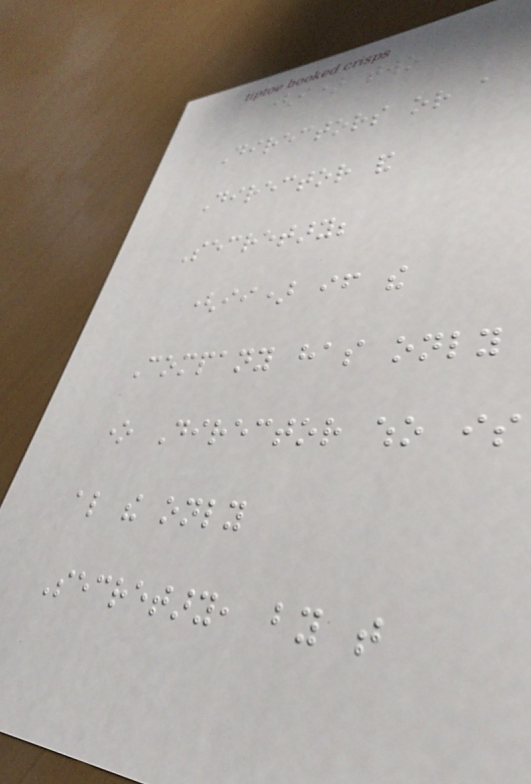(i) two
Directors or a
Director and
Secretary;
(ii) if the
Company has only
one Director who is
also the only
Secretary, by that
